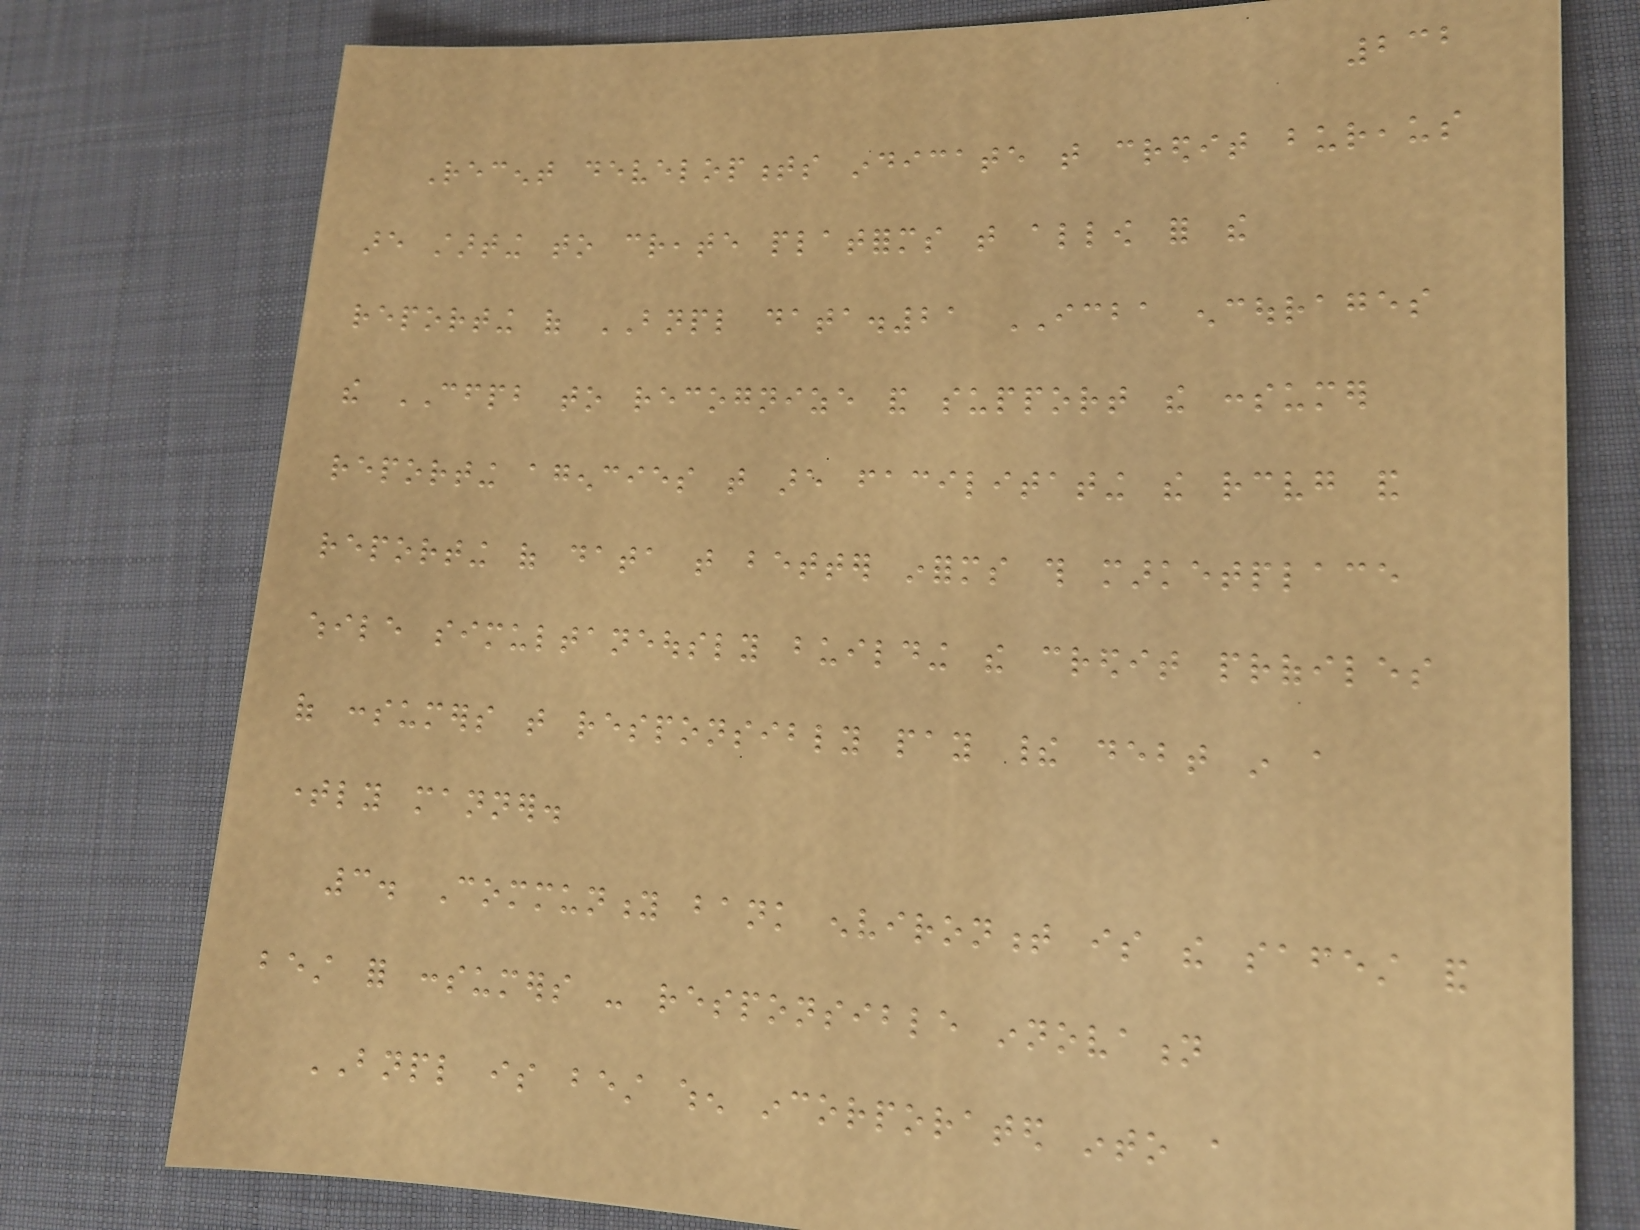232
Recent developments indicate that credit bureaus
are starting to create platforms that allow for the
reporting of BNPL data.21 ICBA encourages
the CFPB to recognize and support the consumer
reporting agencies that are facilitating the receiving and
reporting of data that better informs this marketplace
while simultaneously building the credit profiles
of consumers that responsibly pay their debt in a
timely manner.
3. Community bank environment is the safest and
best for consumers - responsible innovation
BNPL is best when incorporated into a
